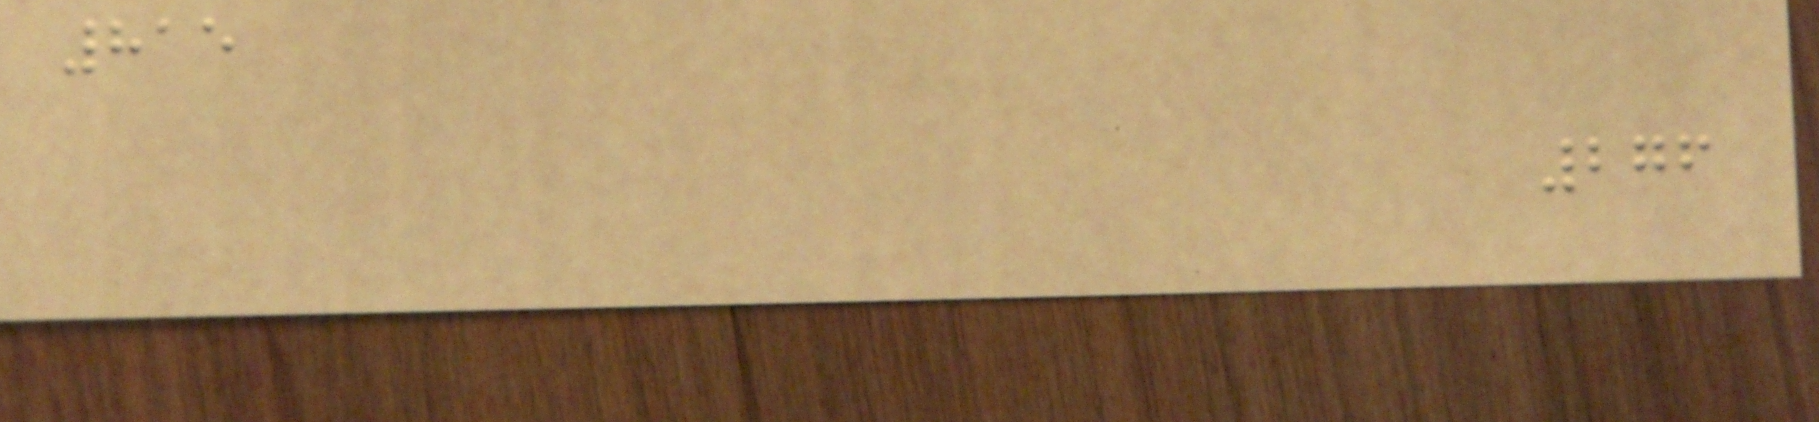815
276
